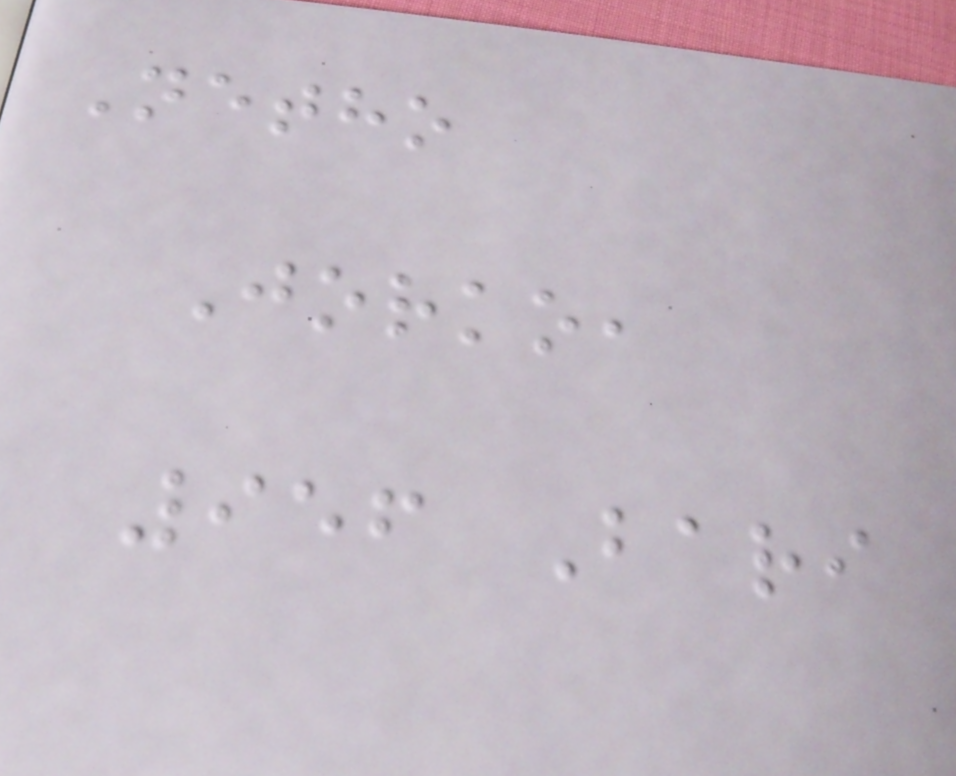Netho
Jorko,
956 Bari
